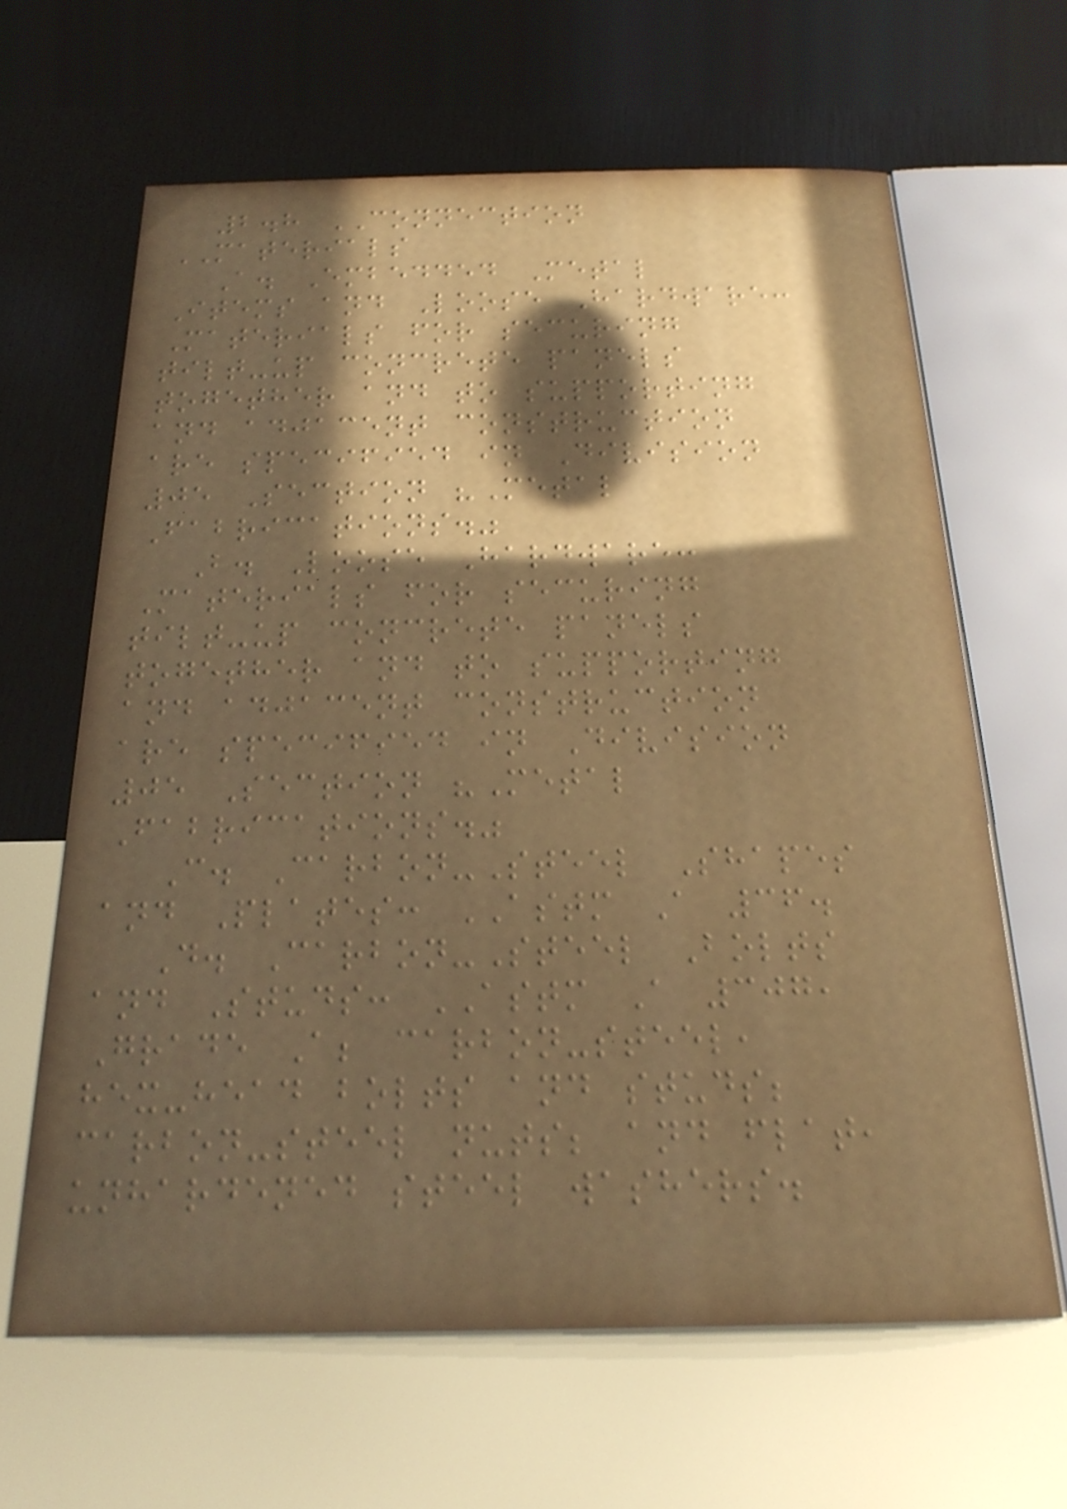2.8 CONNECTION
MATERIALS
A. Embedded Metal
Items and Loose Hardware:
Materials for securing
tilt-up concrete panels
together and to supporting
and adjacent construction
are specified in Division
05 Section "Metal
Fabrications."
B. Loose Hardware:
Materials for securing
tilt-up concrete panels
together and to supporting
and adjacent construction
are specified in Division
05 Section "Metal
Fabrications."
C. Carbon-Steel Shapes
and Plates: ASTM A 36.
D. Carbon-Steel Bolts
and Studs: ASTM A 307,
Grade A; carbon-steel,
hex-head bolts and studs;
carbon-steel nuts; and flat,
unhardened steel washers.
